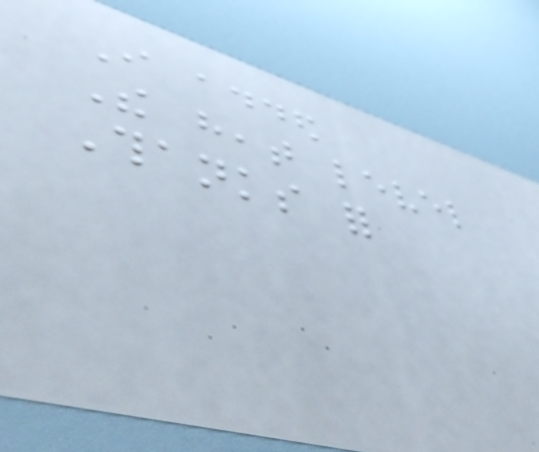I added
The heat level
Thanks for
